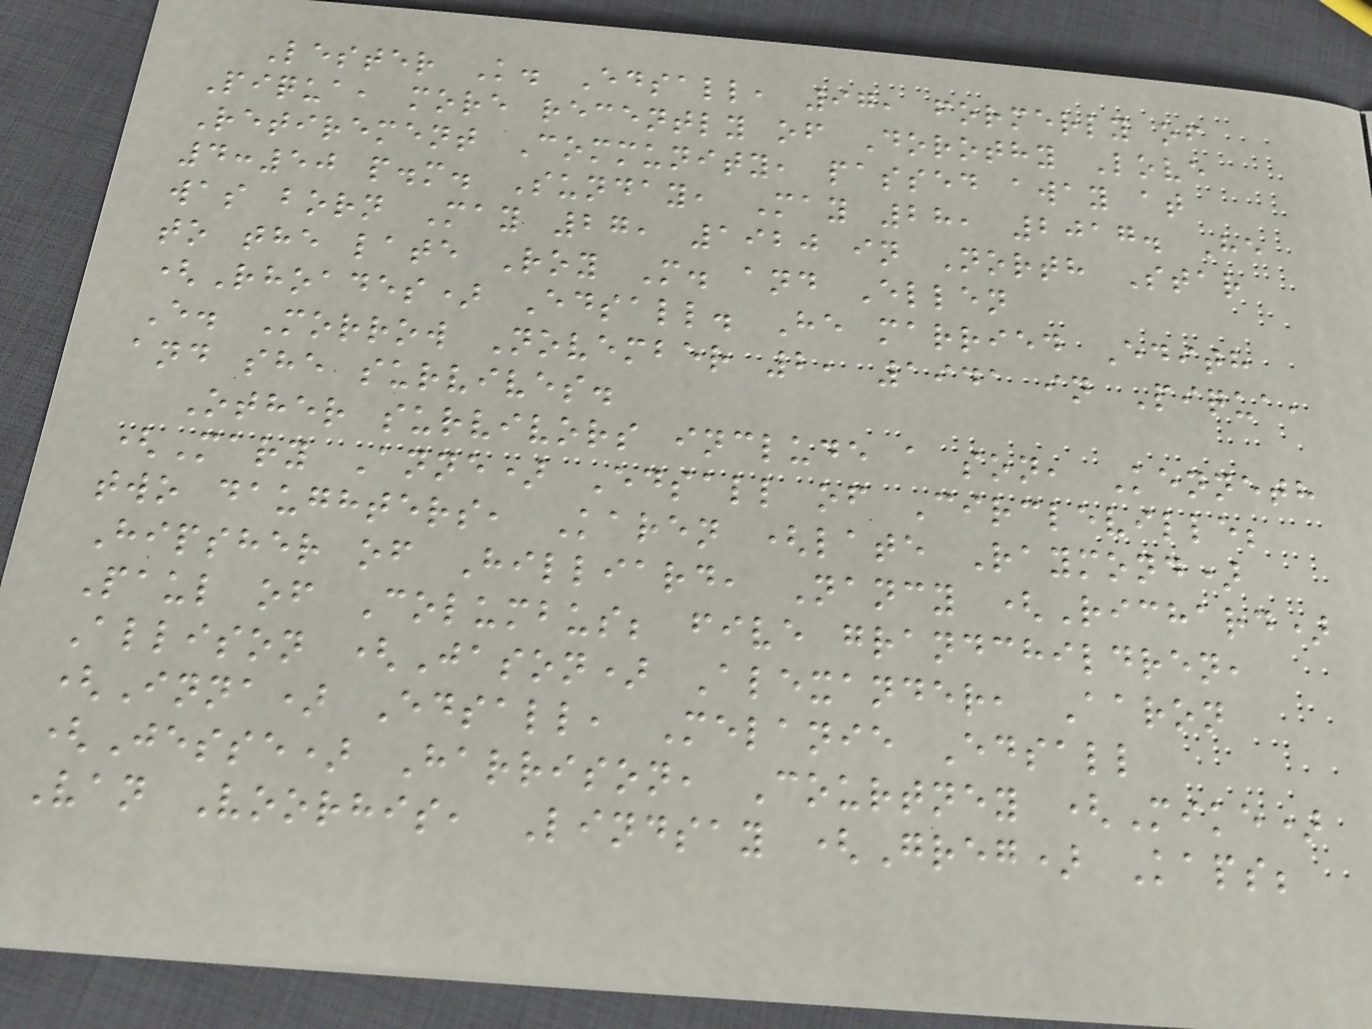Lester K. Edsall, 97, formerly of
Piqua, more recently of Dorothy Love
Retirement Community, passed away at
4:50 p.m. Sunday, May 28, 2017. He
was born May 27, 1920 in North Star
to the late Roy M. and Ellen
(Rhoades) Edsall. He married Edith
E. Morrow November 2, 1941 in Piqua,
and she survives.
Other survivors include a son, Kenneth
(Mary Anne) Edsall of Circleville;
two daughters, Karen (late Raymond)
Hipsher of Hilliard, Nancy (Richard)
Paul of Columbus; five grandchildren,
Allison (Jason) Alexander, Aaron
(Inna) Edsall, Melanie Edsall
(Jesse) Harrison, Courtney (Mike)
Van Voorhis, Lindsay (Greg) Kaps;
